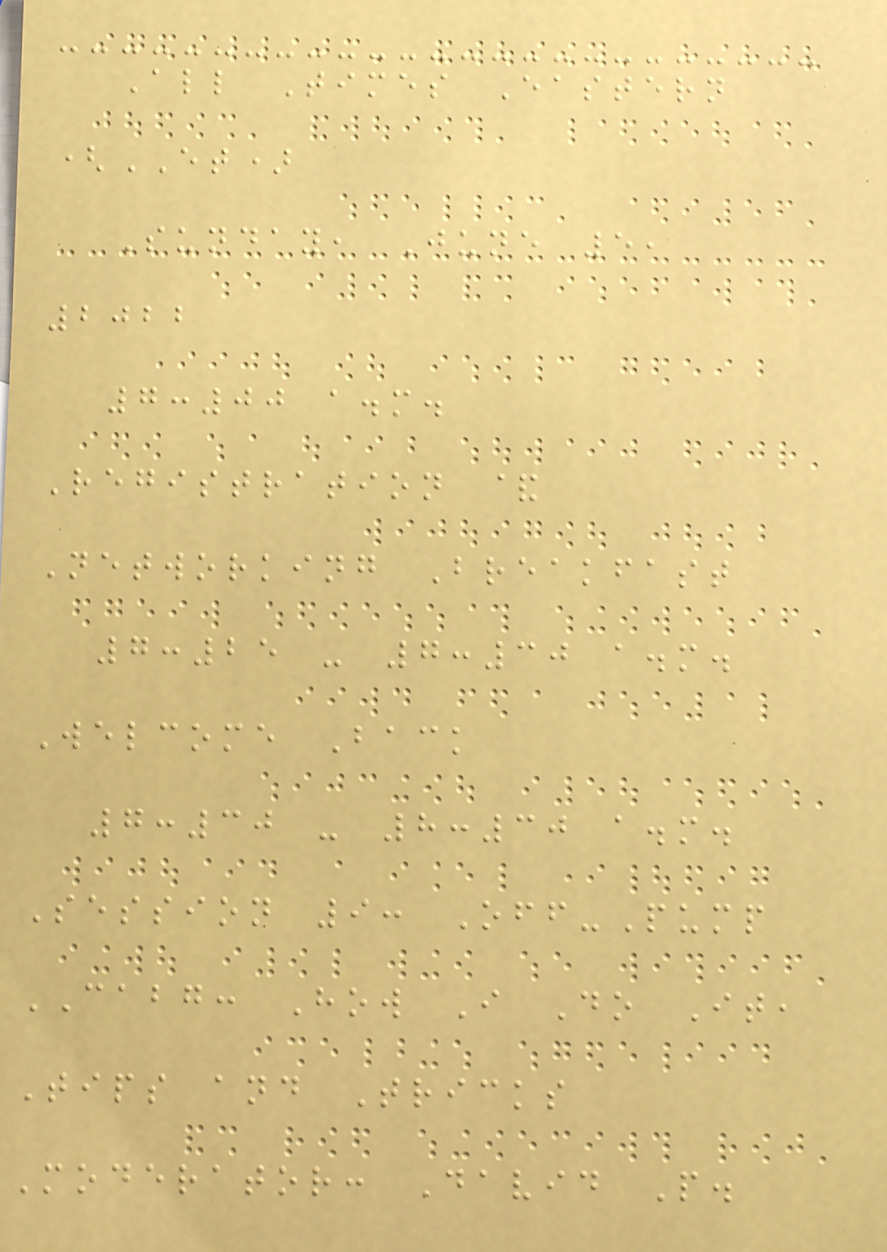All Times Eastern
(ET)
Sunday, June 5,
2022
7:00 a.m.
Registration &
Networking Breakfast
7:25 - 7:30 a.m.
Welcome Back
7:30 - 8:30 a.m.
Session 9: Off-Pump
CABG: How I Do It,
Tips and Tricks
Moderator: David P.
